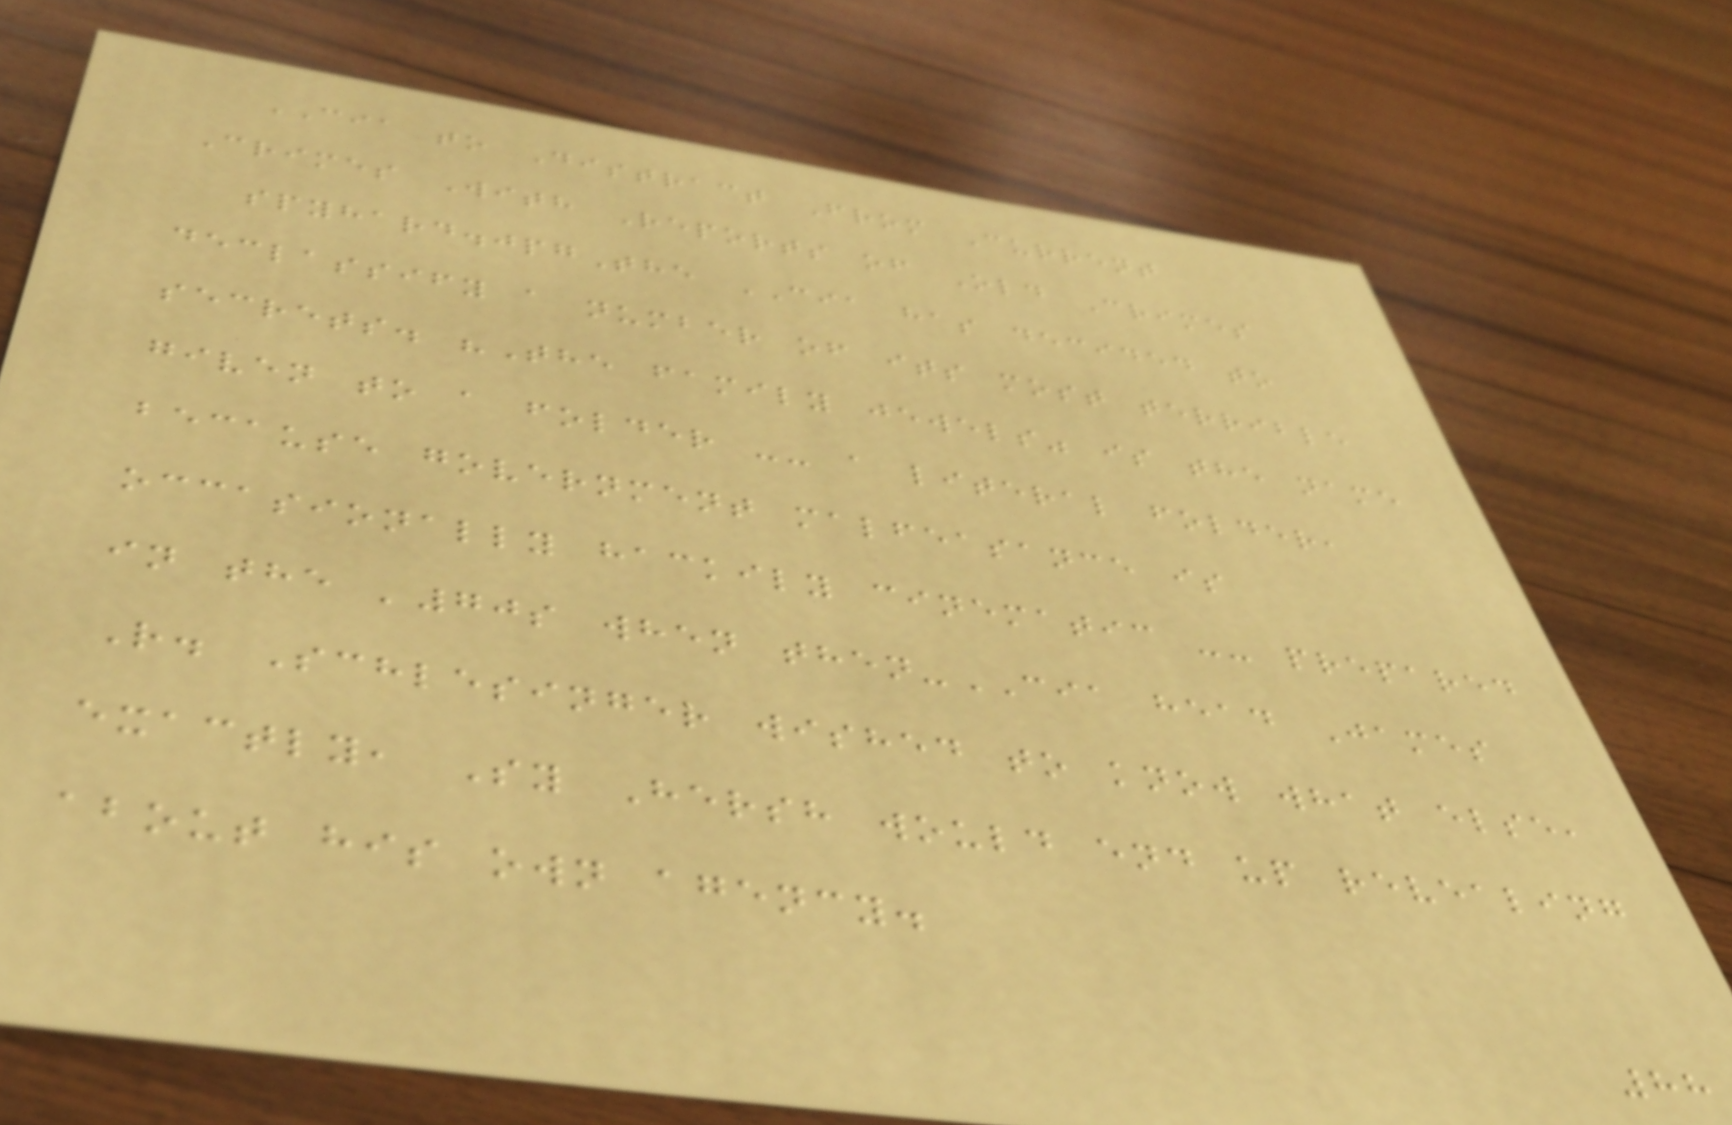CIA to Distract From Current
Crimes With Reports of Old Crimes
spyhard.jpgThe CIA has decided to
declassify a number of its most terrible
secrets. "The family jewels" is the name
given to a folder -- a literal folder,
because government malfeasance is
occasionally hackily cinematic -- prepared
in the '70s when then-CIA head James
R. Schlesinger wished to know what else,
exactly, Sy Hersh would end up revealing
about his own agency.
88
